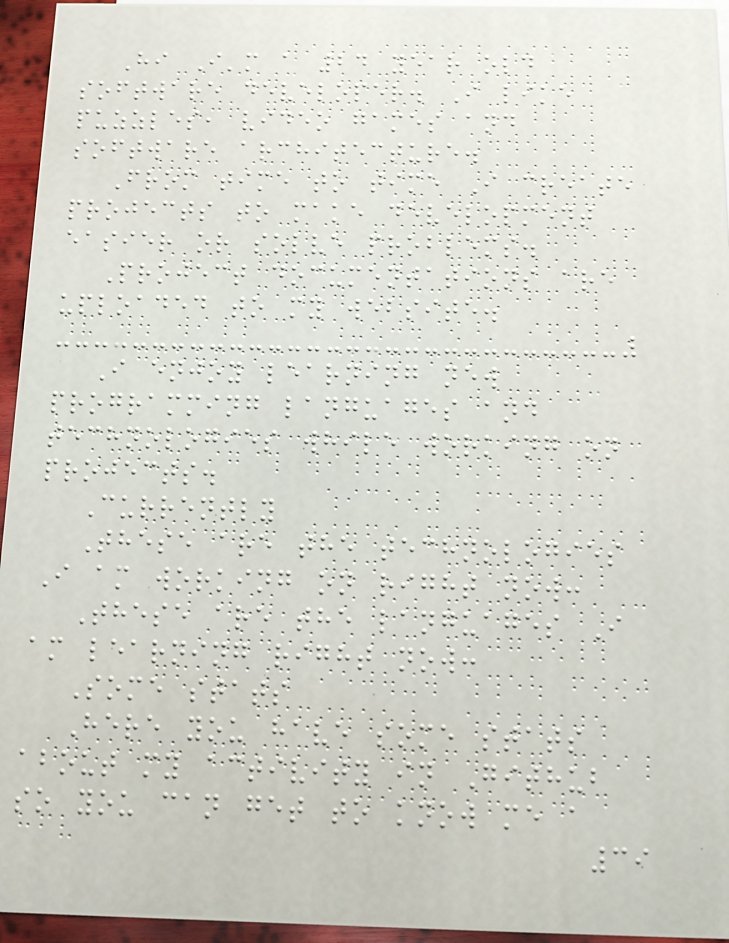Hi I'm a 24 year old
software developer. I like
puzzles, video games and
software architecture.
From time to time I create
projects to make development
easier or solve problems.
Project documentations are
uploaded to my website.
I enjoy learning new
programming languages and
technologies while working on
projects.
Currently
These are the technologies
I am working on right now:
These are the languages I
am learning right now:
Some stats
Here you have some stats
about my activity in Github
so you can get to know me a
39
